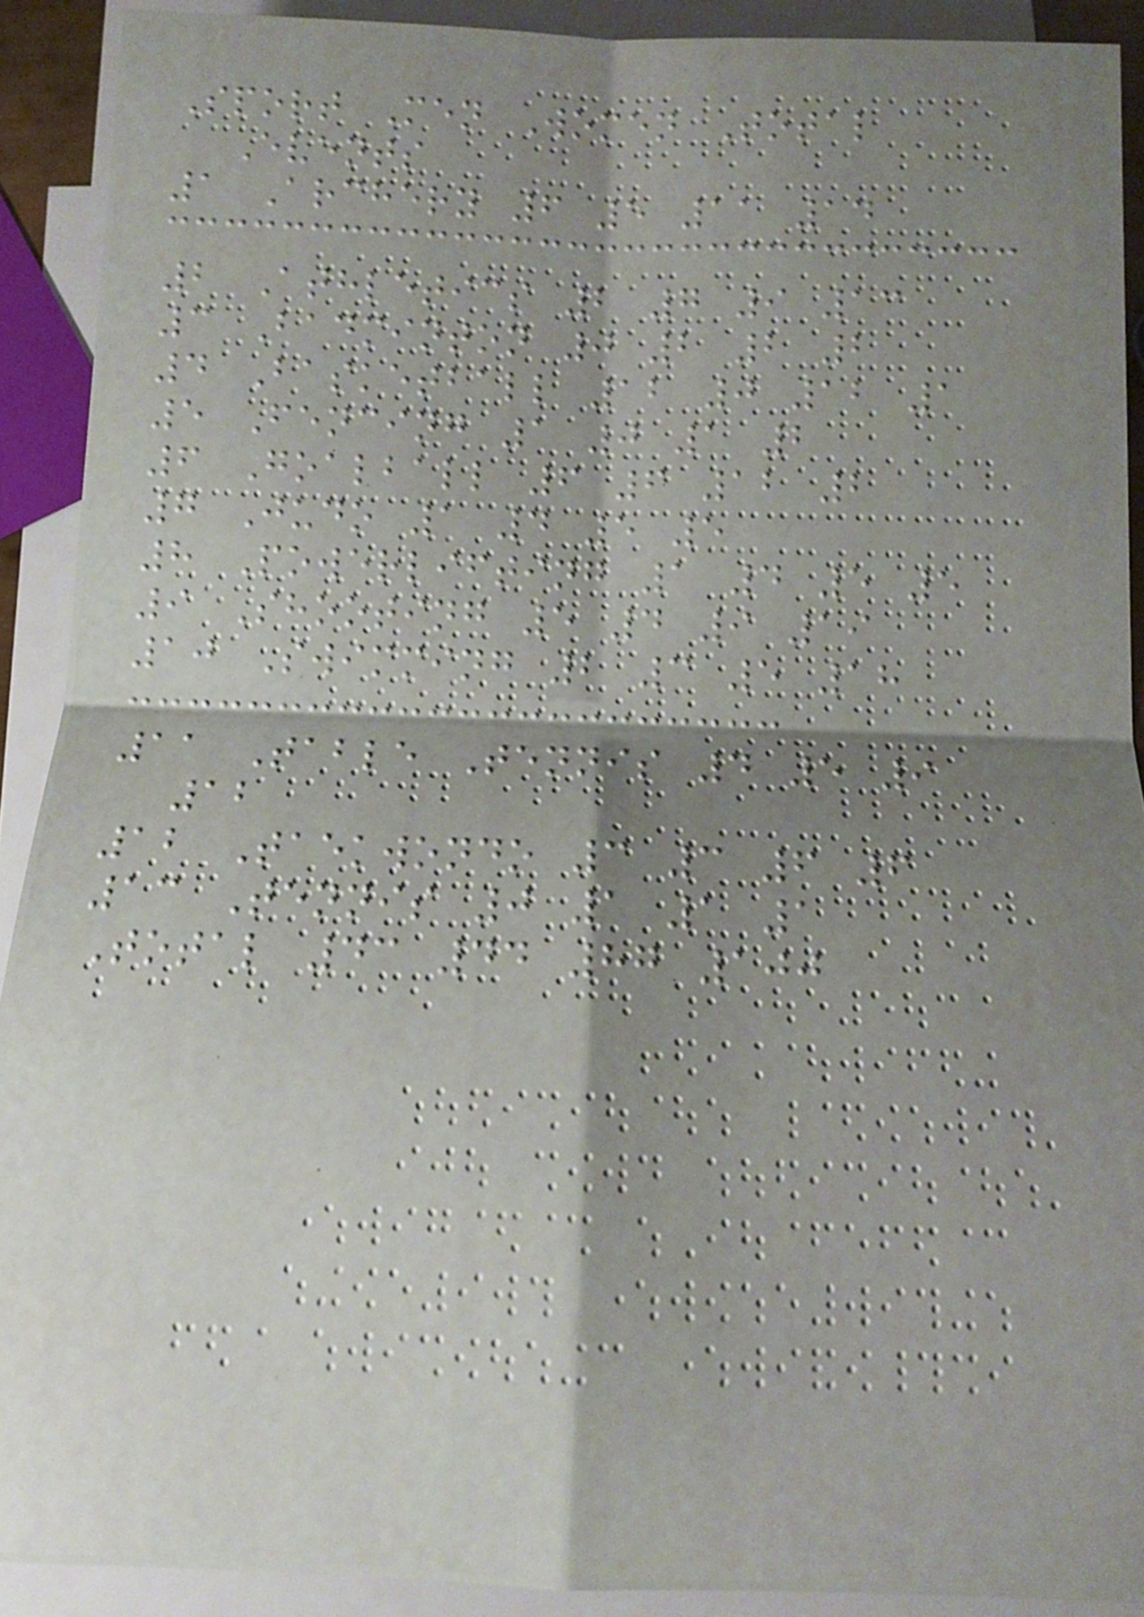Sport Men Women Total
Events
1 Archery 6 5 11 14
2 Athletics 2 7 9 13
3 Badminton 0 2 2 2
4 Basketball 12 0 12 1
5 Fencing 1 0 1 2
6 Goalball 6 6 12 2
7 Judo 1 4 5 5
8 Powerlifting 1 4 5 5
9 Shooting 5 4 9 19
10 Swimming 2 3 5 18
11 Table Tennis 4 5 9
12
12 Taekwondo 3 3 6 6
13 Tennis 0 1 1 1
Total 43 44 87 100
